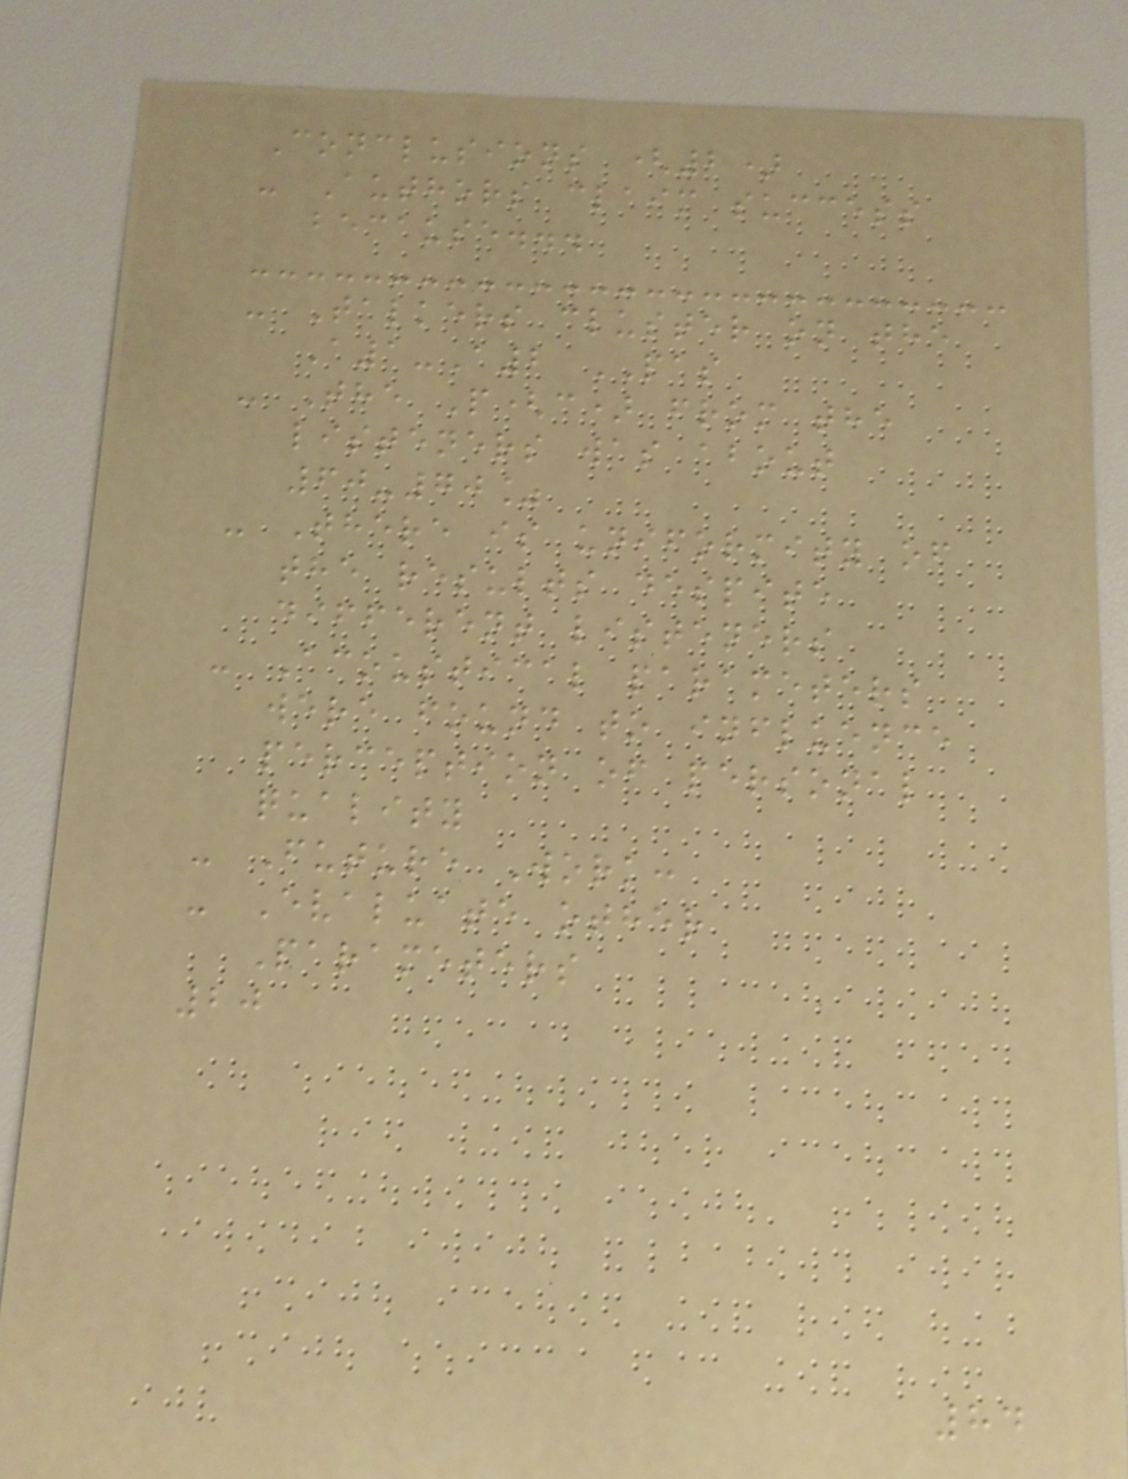Conclusions (2)
- Authors claim success
because...
- Talkers cluster on the
A1-A2 PAS
- The P(c) from the
listeners was about
60-70%
- There is uniformity of
the results despite
different listeners
- Acoustical parameters
were found to influence
perception of personal
quality
- Future Work:
- Evaluate other
Parameters
20
84
